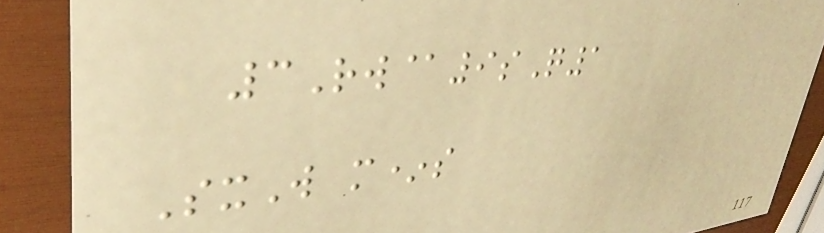3Rw@9sQ1
SxW m*s
